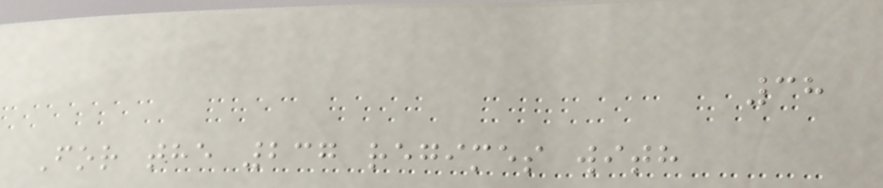38
For the 237 regimes with
